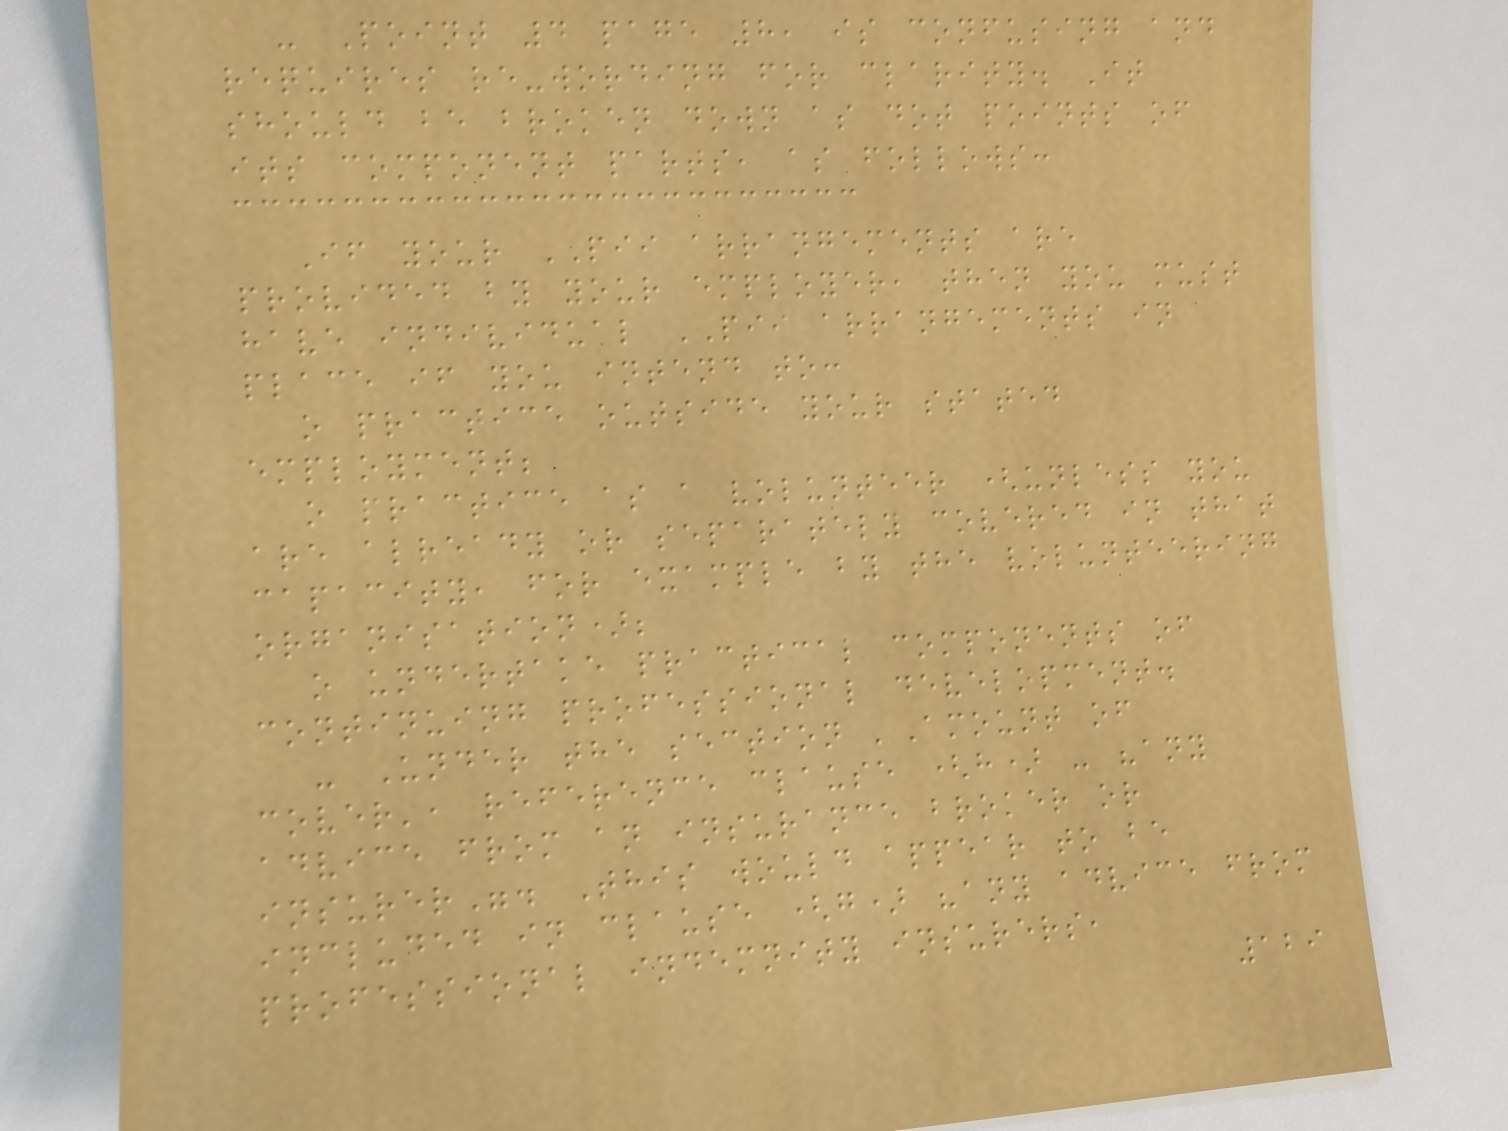- Point 4 page 8, is confusing and
requires re-wording for clarity. It
should be broken down as dot points of
its component parts, as follows:
If your PII arrangements are
provided by your employer, then you must
have individual PII arrangements in
place if you intend to:
o practice outside your stated
employment;
o practice as a volunteer (unless you
are already or separately covered in that
capacity, for example by the volunteering
organisation);
o undertake practical components of
continuing professional development.
- Under the section 'Amount of
cover', reference clause (h) - "any
advice from an insurance broker or
insurer". This would appear to be
included in clause (g) "any advice from
professional indemnity insurers,
129
